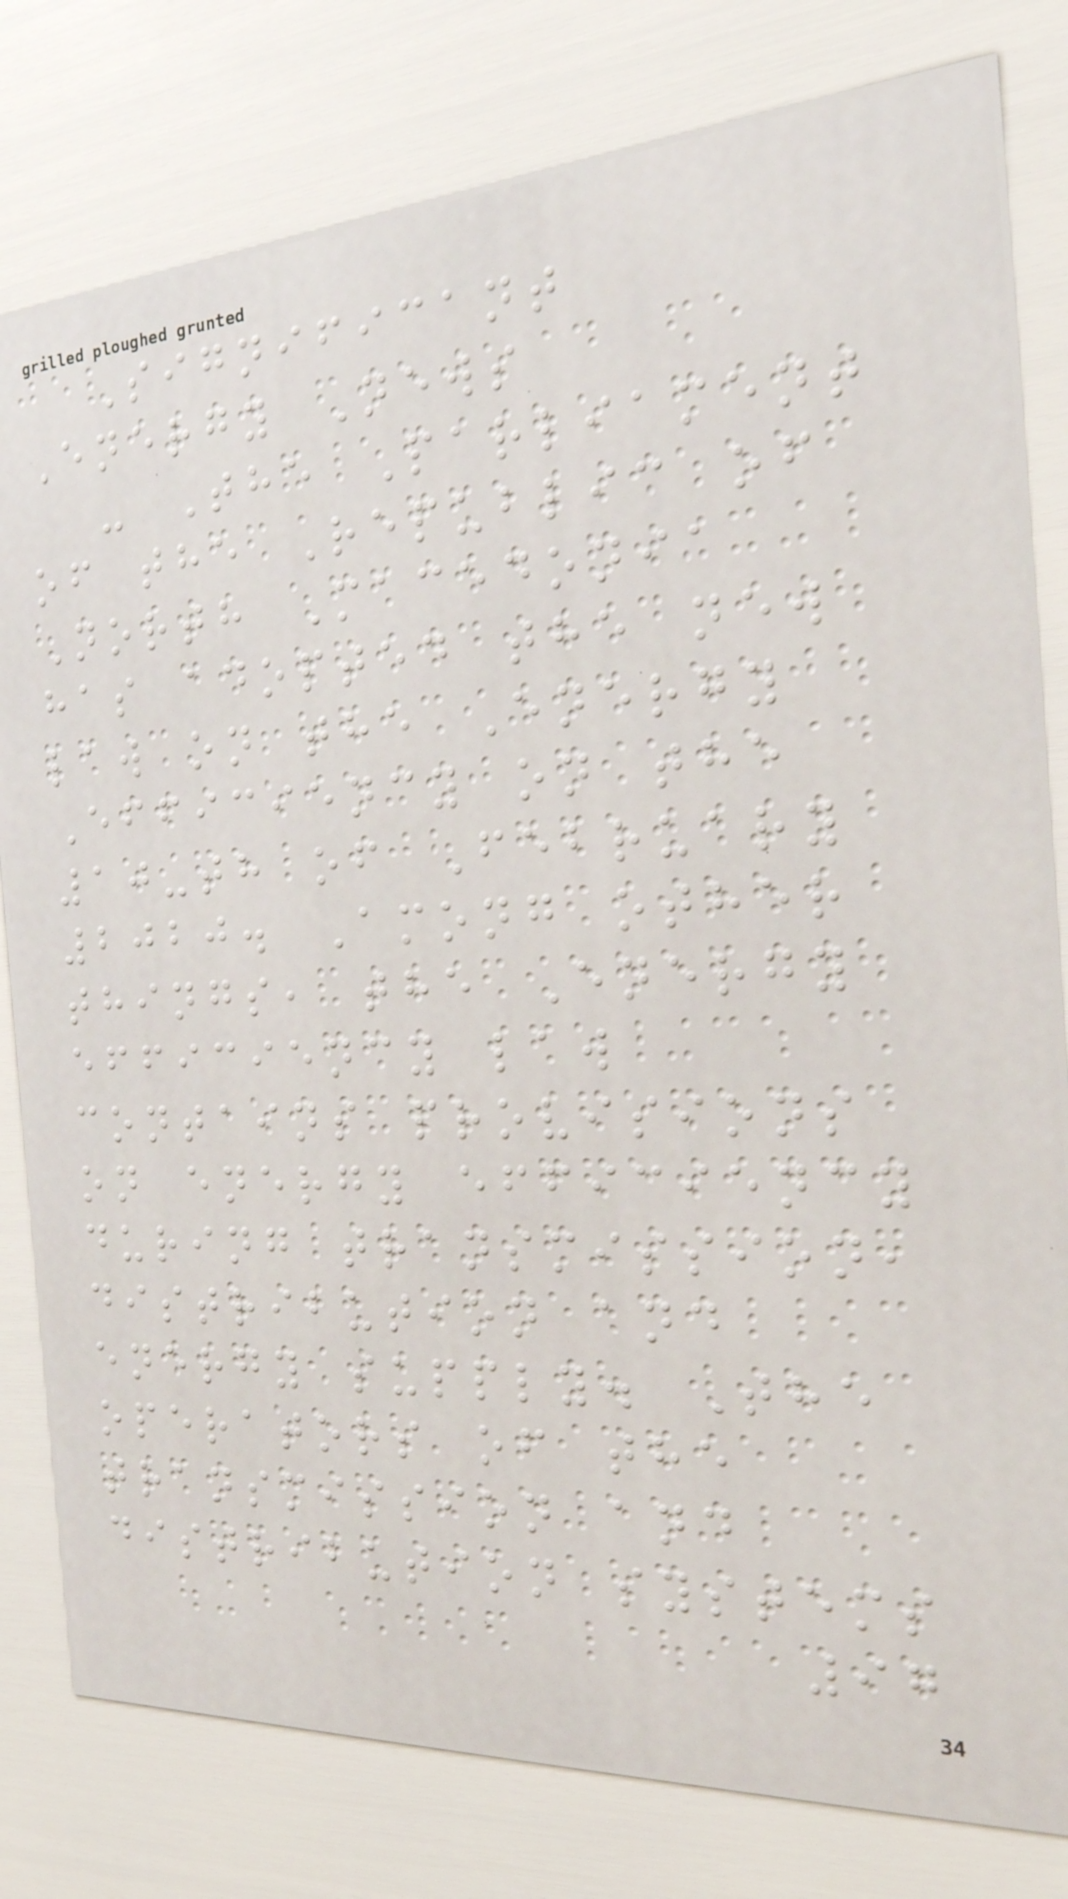Significant
Energy News
- The Parliament
of the Republic of
North Macedonia
has adopted the new
law on the Energy
Efficiency on the
10-th of February
2020. Among other
things, the Energy
efficiency law
contains provisions
on energy efficiency
during transmission,
distribution and
energy supply. The
operators of the
transmission and
distribution systems
97
